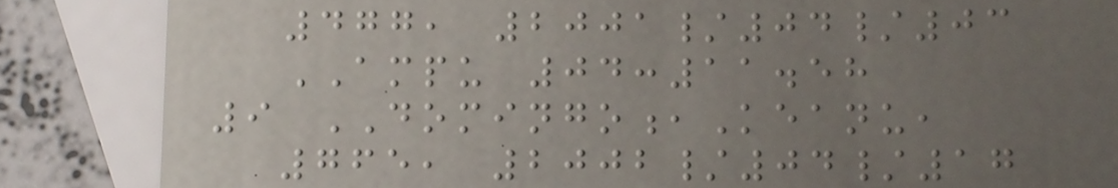477, 2001/04/03
AMPU 04:11.58
9 DOMINGO,Keanu,
765, 2002/04/17
